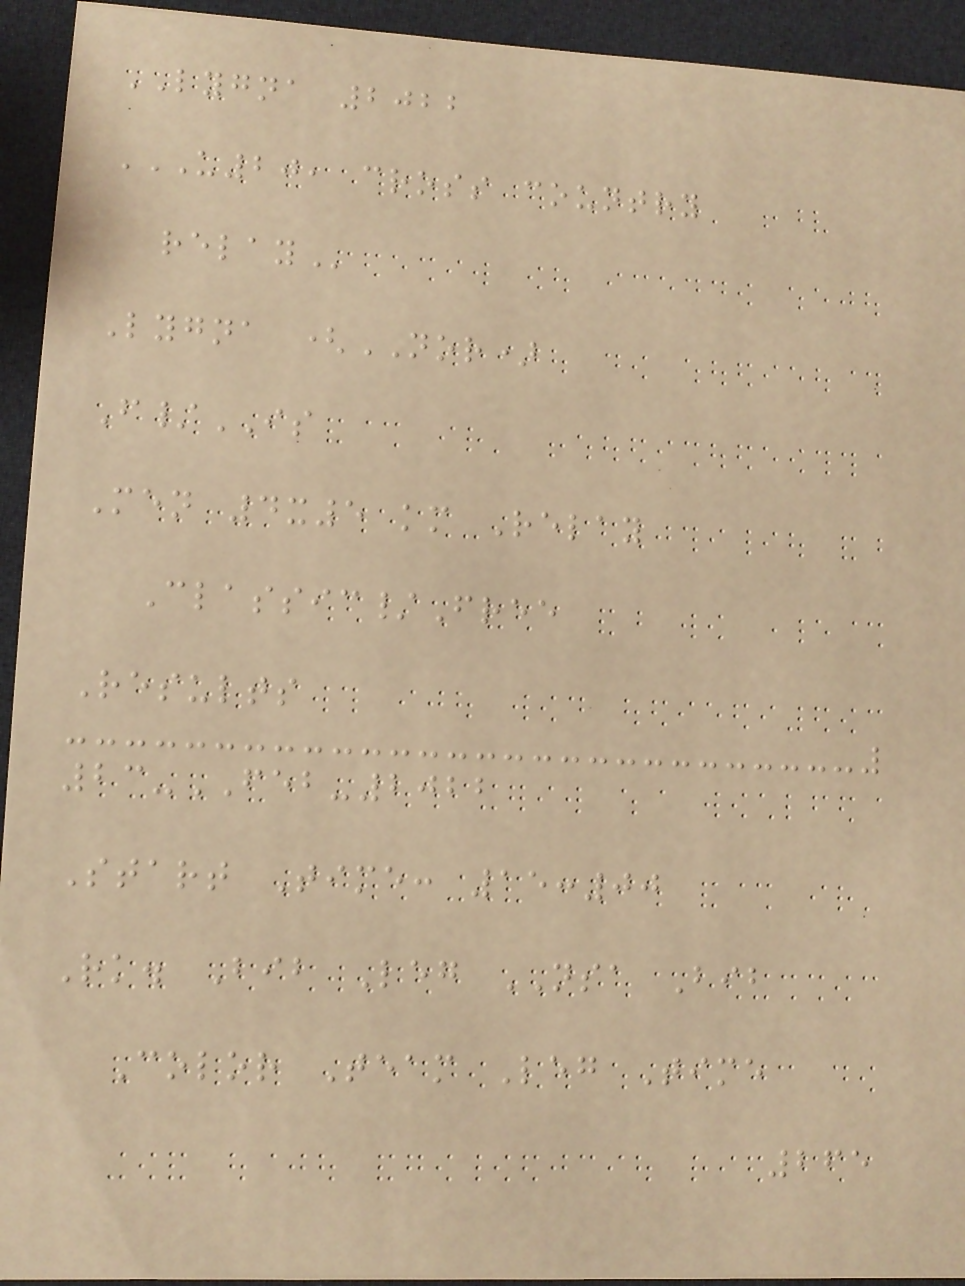LYGNA 2022
U20, CROSS COUNTRY
RELAY
Lygna (NOR)
F/IS
Men 4x5 km Relay
Classic/Free
Results
23-FEB-2022
Start Time: 15:00
Rk. Bib Leg NSA Bib
Color Team Leg Time
265
